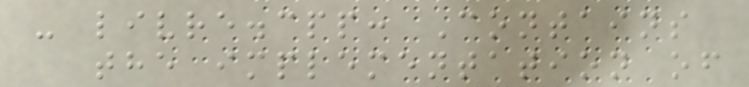- livre.cpp: Contains
the implementation of
